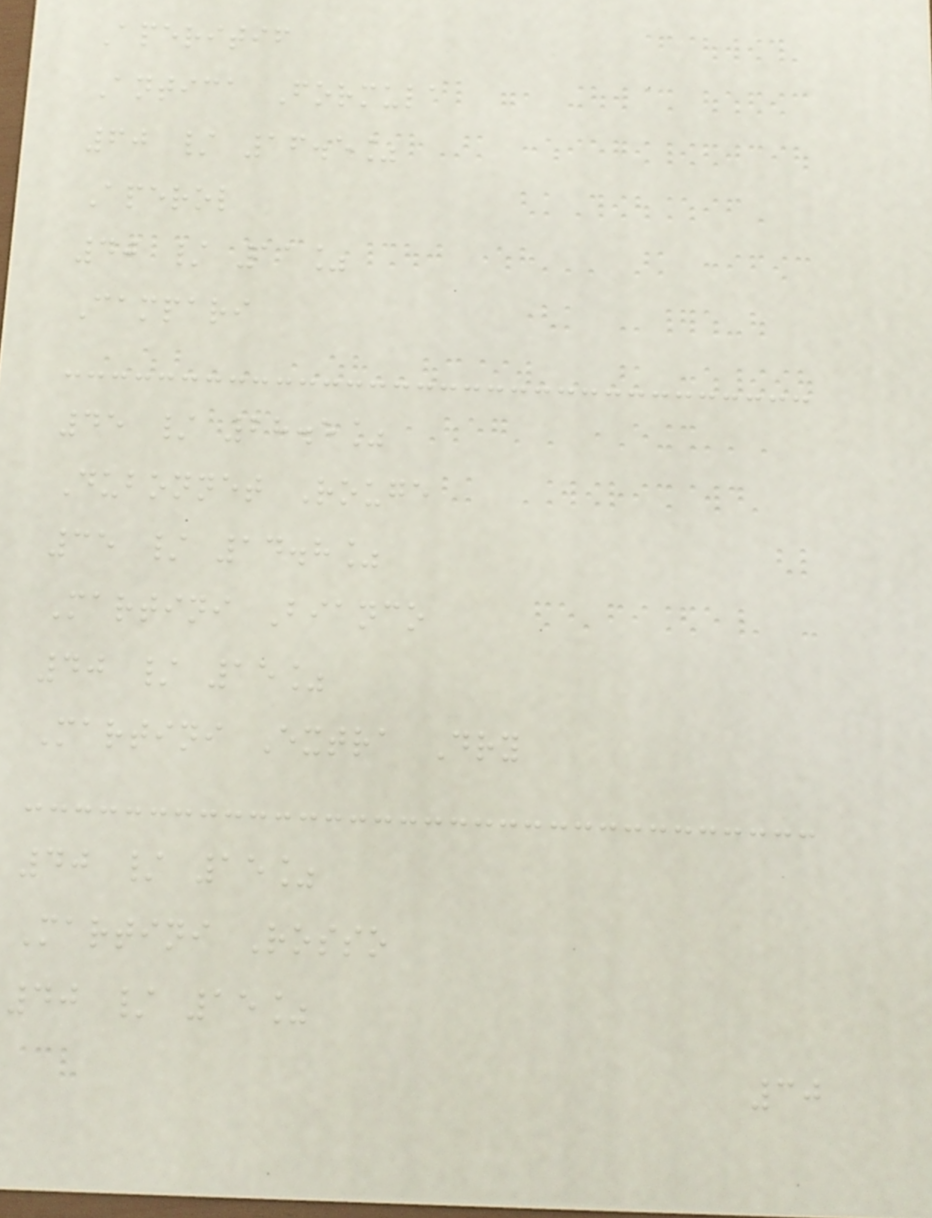Aperitif
Antica Formula
60 / 16.5%
Aperol
40 / 11%
Campari
45 / 28.5%
Dubonnet Rouge
35 / 14.8%
Martini Bianco
40 / 15%
Martini Extra Dry
40 / 15%
Martini Rosso
40 / 15%
30
